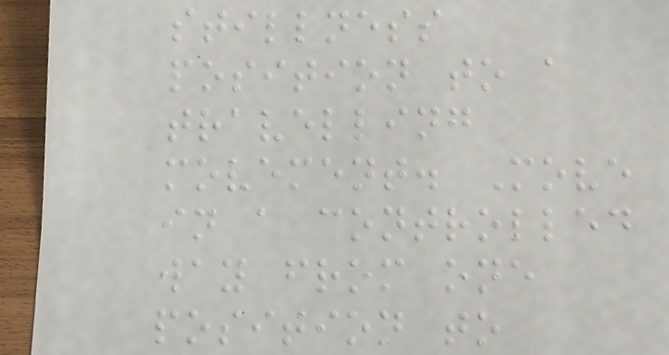stillness
position to a
travelling
movement. Move
in a controlled
way from one
position to
